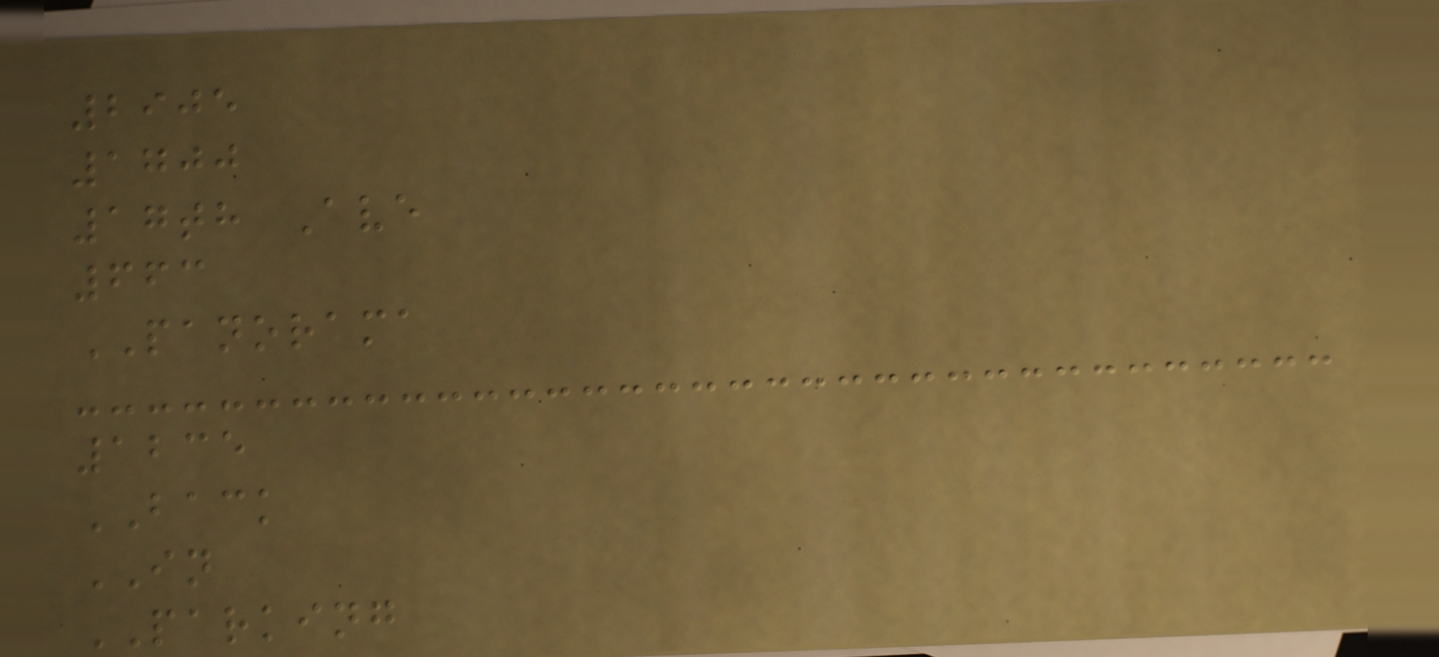2905
1700
17th Ave
663
PANORAMA
1235
BACK
IN
PARKING
